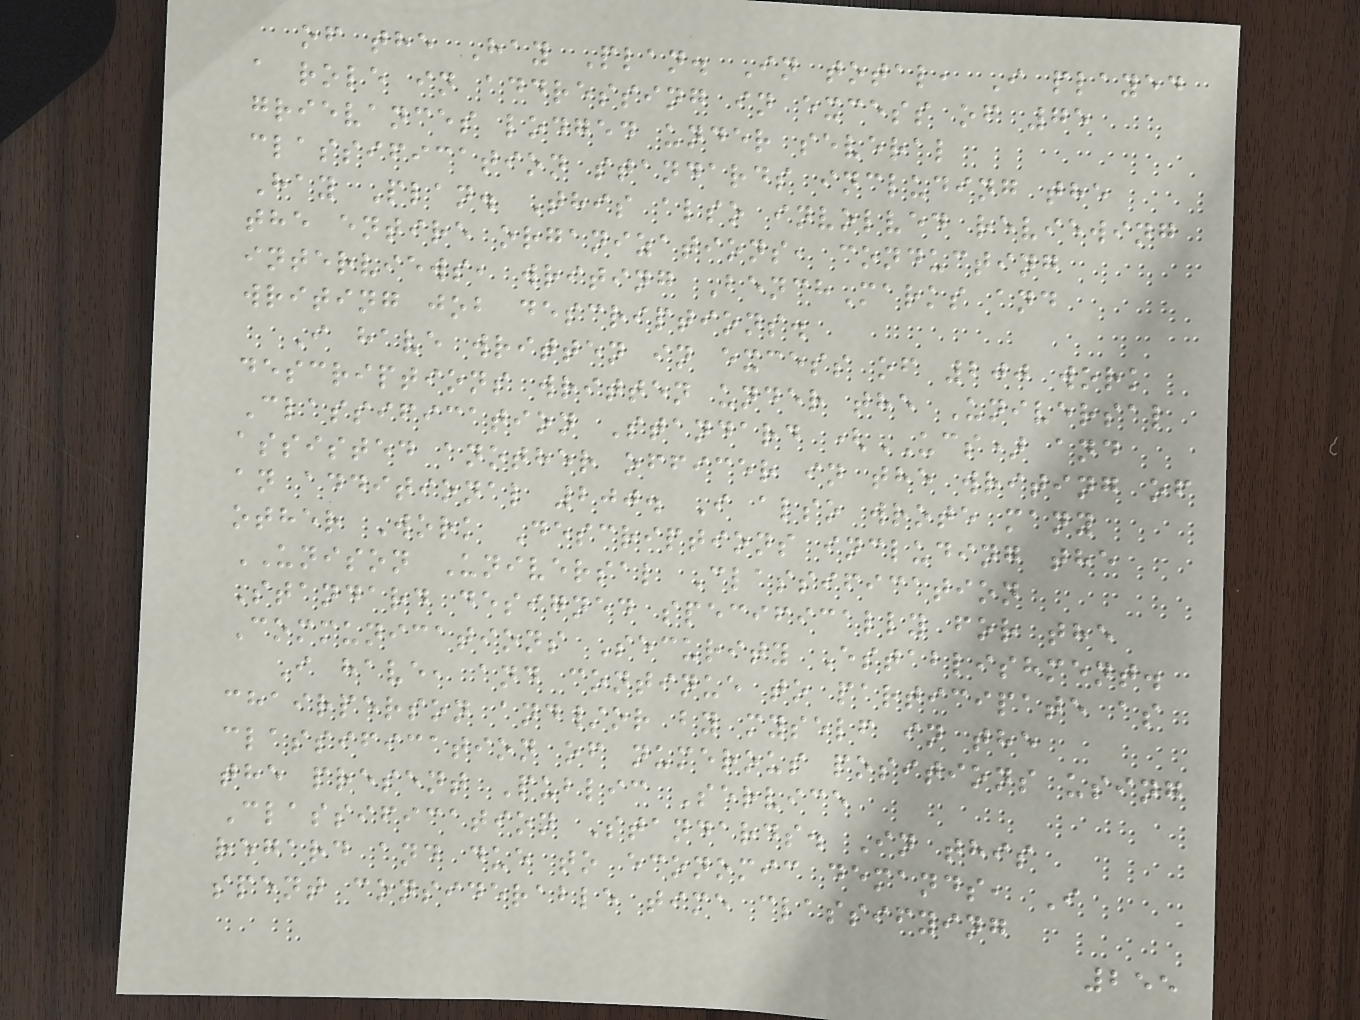of the Hay Plan. In total, I played
a role in addressing in excess of 75
grievances lodged under several
classification standards including the
Hay Plan. This also involved reviewing
the entire organizations, conducting
interviews, writing BenchMarks and
writing job descriptions.
I have written in excess of 200 work
descriptions written under the Universal
Classification Standard (UCS) and
assisted another officer in the writing of
an additional 200. I also wrote many
other Work Descriptions including the
UNISON Universal Classification
Standard designed specifically for the
Communications Security Establishment.
I have, and continue to participate as
chairperson and/or by myself in the
classification of numerous positions using
the present Public Service
Classification Standards. In this
regard and due to economic demands, I
spent considerable time classifying
255
